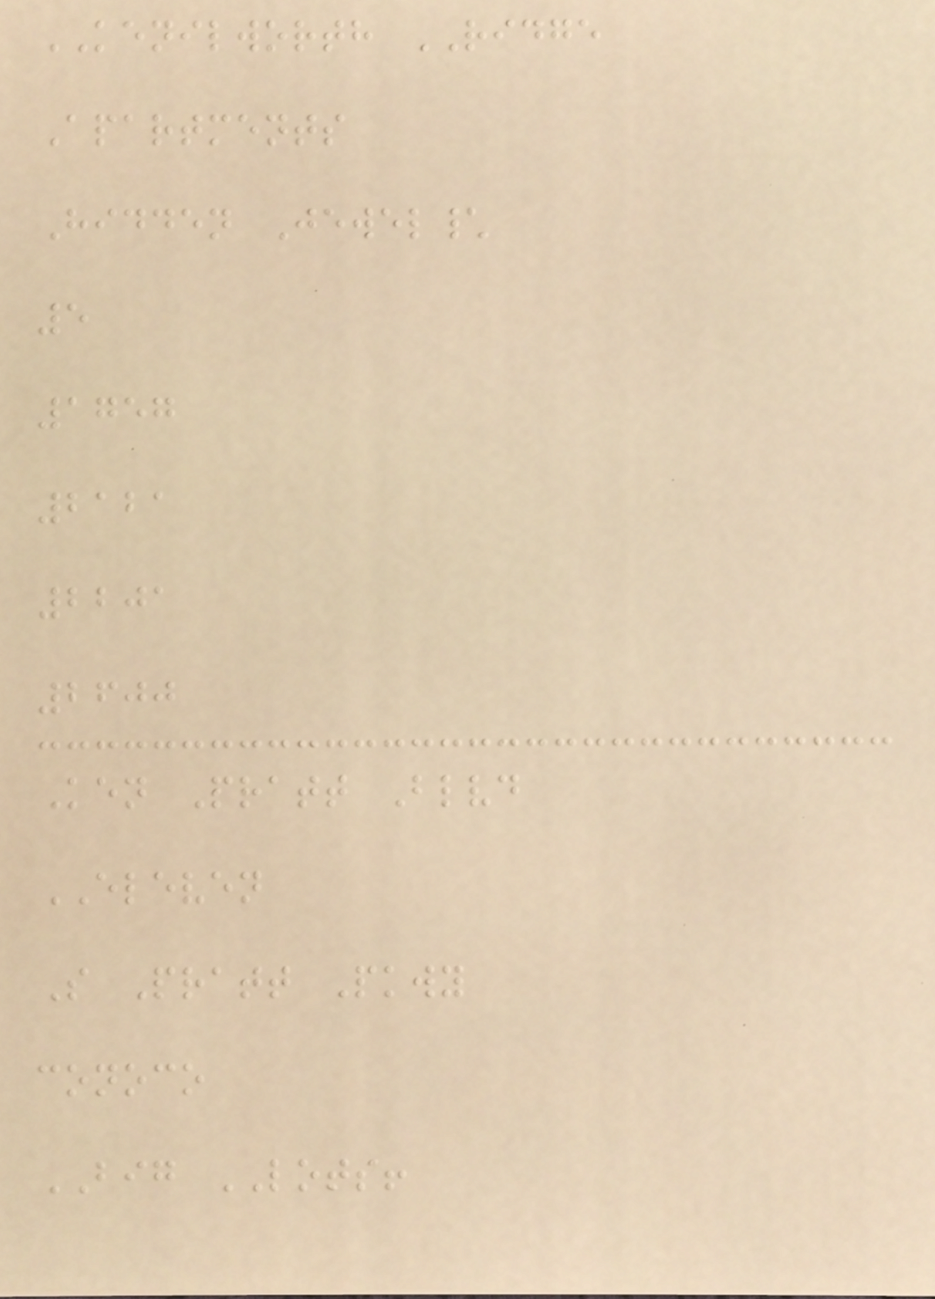KENILWORTH RIDGE
Apartments
Hidden Jewel\
5
1757
2121
2201
2600
Ken Pratt Blvd
ELEVEN
S Pratt Pkwy
conoco
BIG LOTS!
